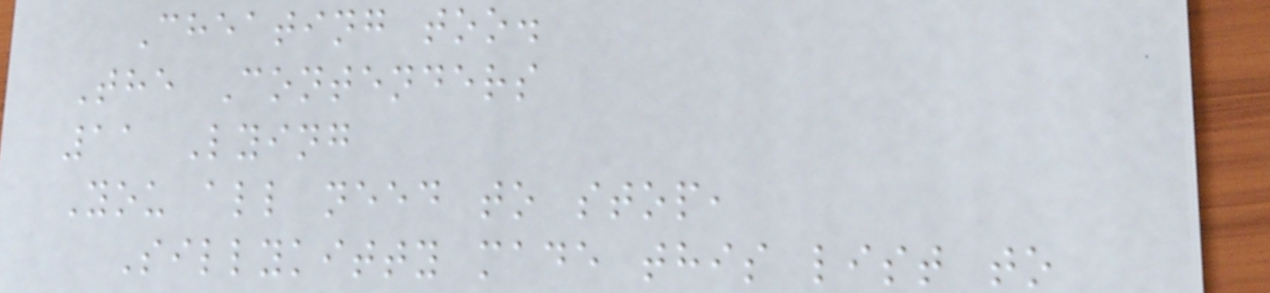Cheating too.
The Contenders
11 Lying
You all need to stop,
Sillykitty made this list to
